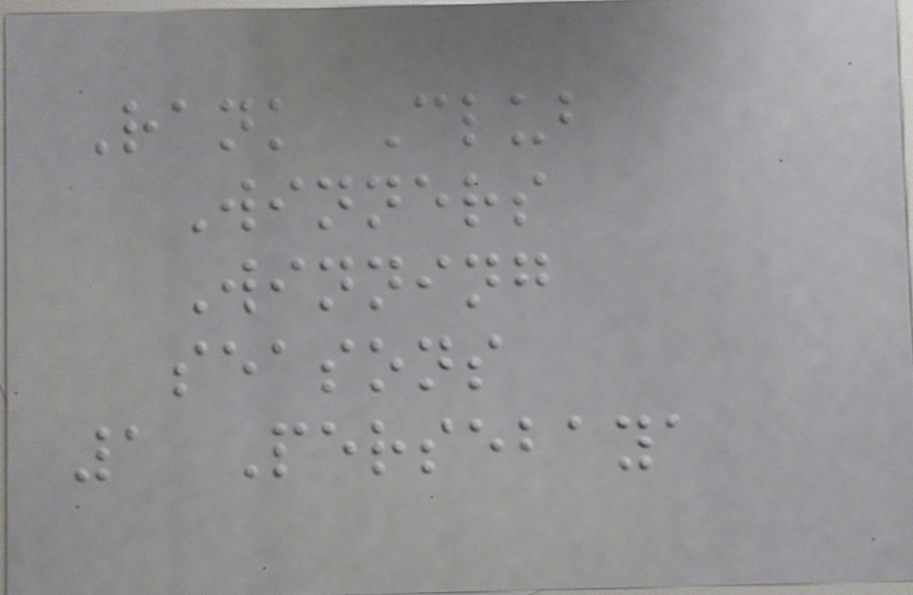Rank Club
Winners
Winning
seasons
1 Persebaya
